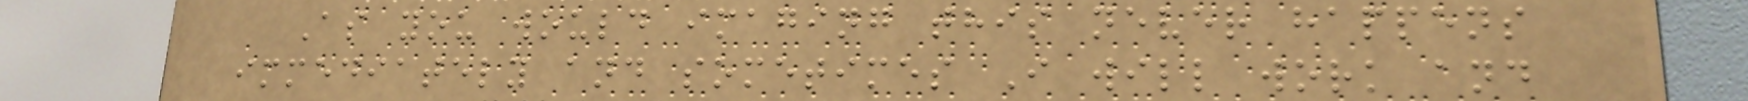As you would imaging this never happens
immediately and sometimes I will work and
